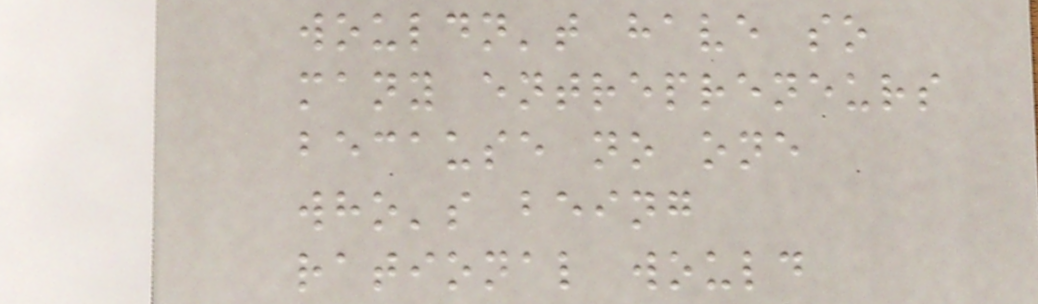wouldn't have so
many entrepreneurs
because no one
who's being
rational would
